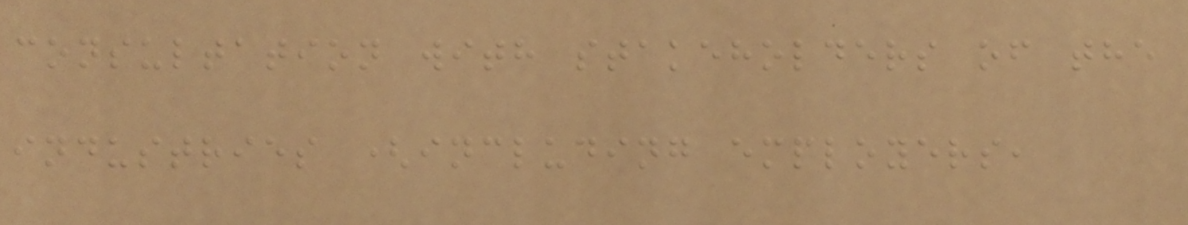consultation with stakeholders of the
industries (including employers,
